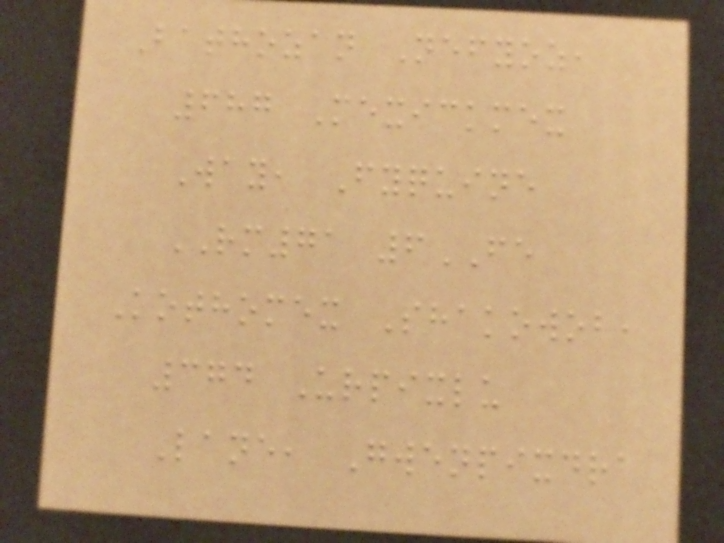Bathozan Nefyoz,
687 Mexickmex
Way, Fyquine
RM71 6FE
Kothomex Shakowob,
374 Urpixlu
Lane, Gwenpixdra
